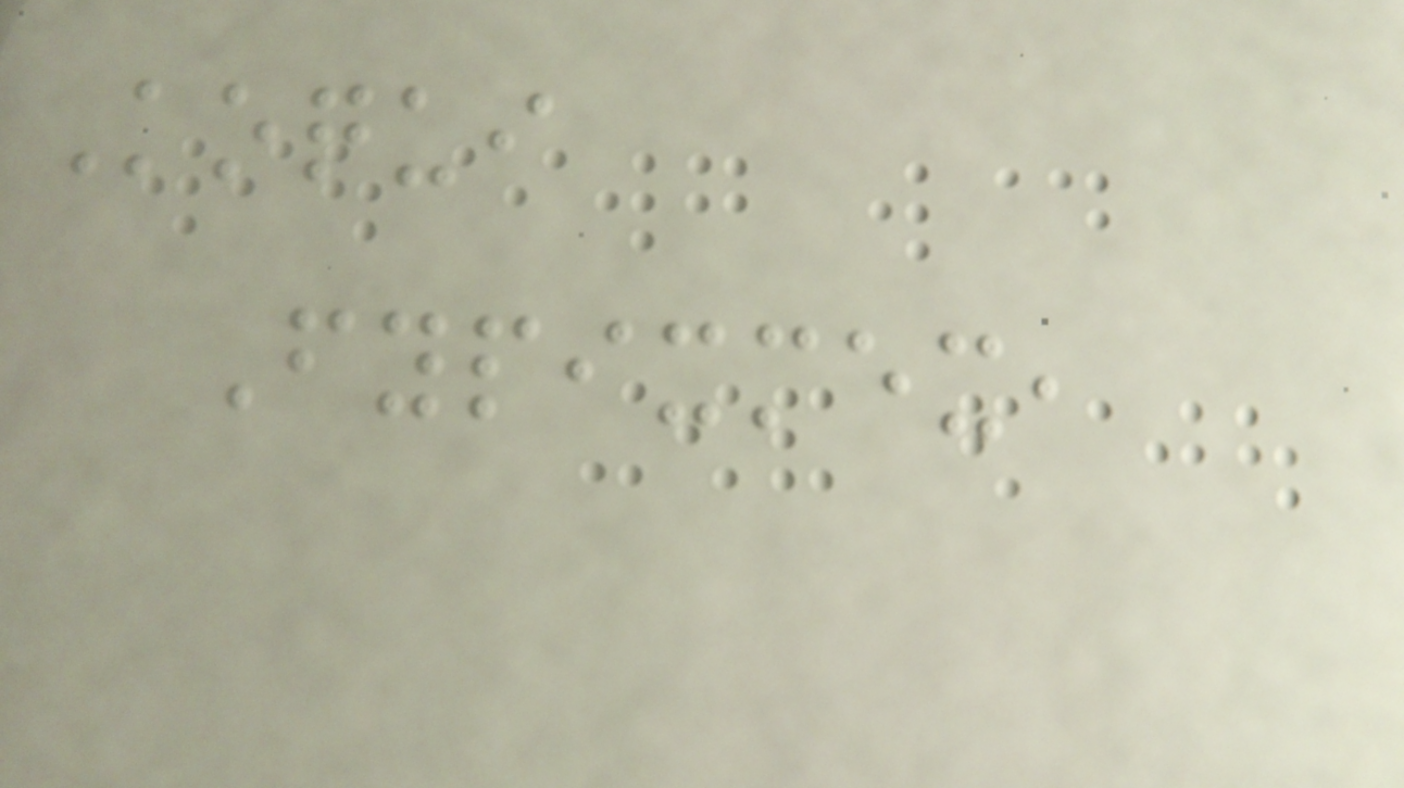Koqui
Fypixmex,
